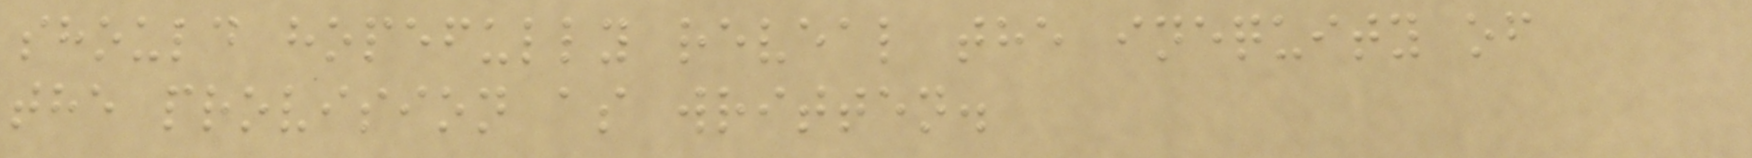should hopefully reveal the inequity of
the provision as written.
